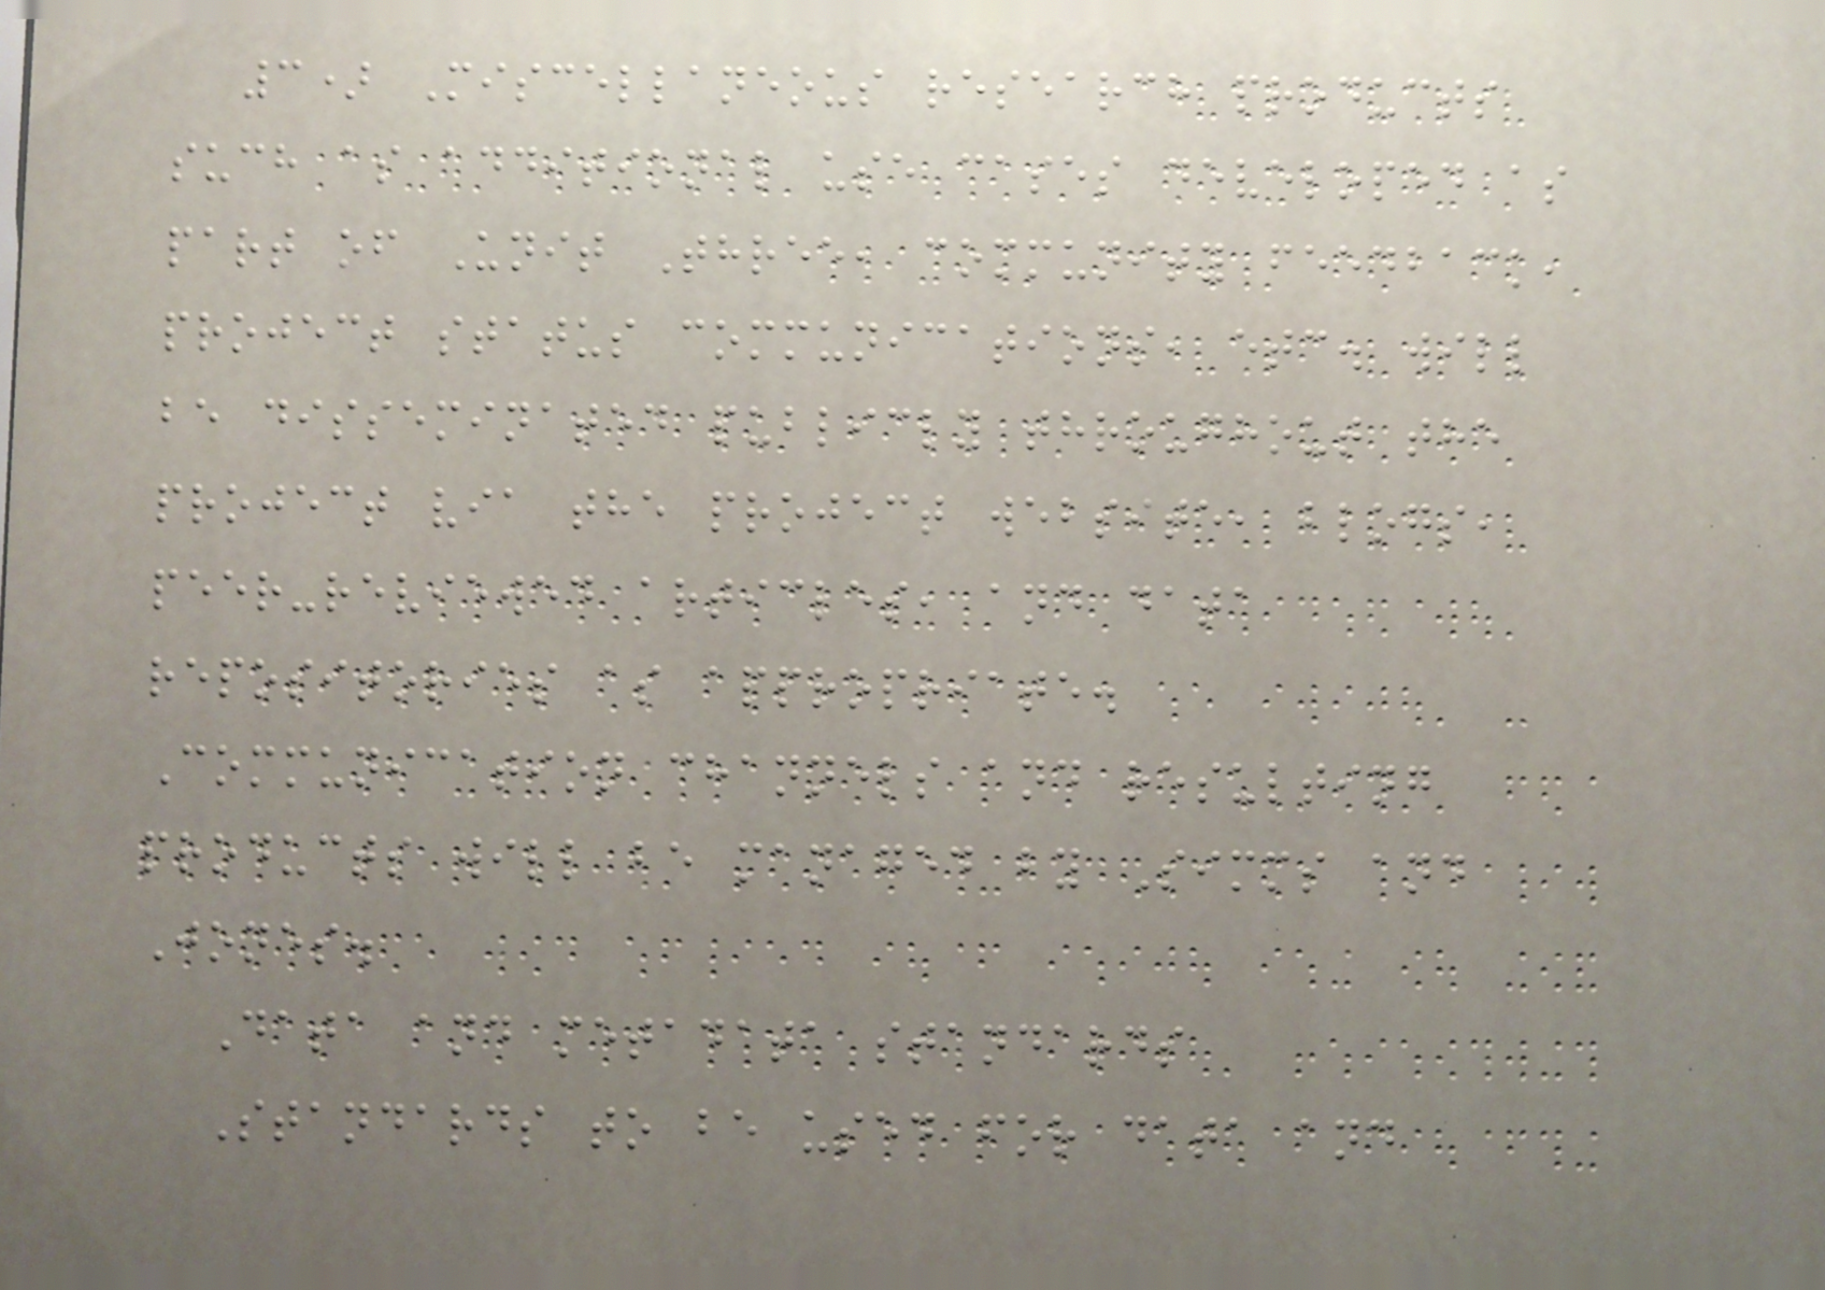3) Miscellaneous research products
such as additional use cases developed as
part of Unit Three, community feedback,
project status communications, etc. will
be disseminated publicly throughout the
project via the project website, blogs,
peer-reviewed articles, and data
repositories as appropriate.
Communication channels and resulting
products will be managed by Simms and
Jones.
Data and metadata standards
Standards to be used for data and
